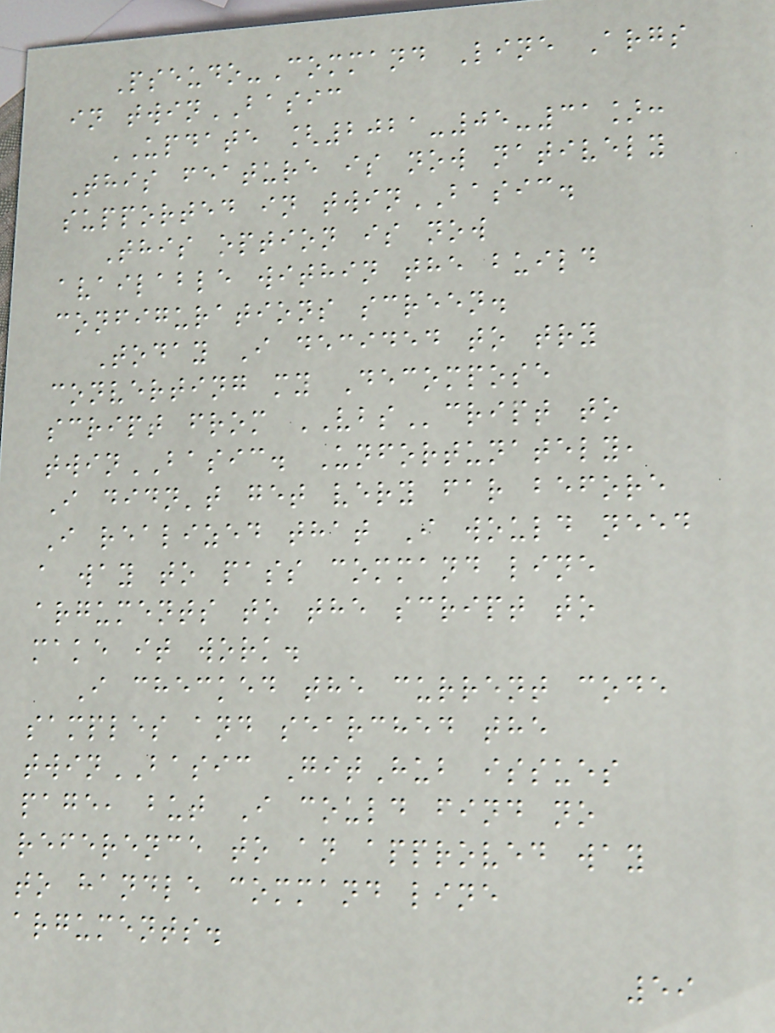Pseudo-Command Line Args
in twinBASIC
UPDATE [2021-05-31]:
This feature is now natively
supported in twinBASIC.
This option is now
available within the build
configurations screen.
Today I decided to try
converting my Decompose
script from VBScript to
twinBASIC. Unfortunately,
I didn't get very far before
I realized that I would need
a way to pass command line
arguments to the script to
make it work.
I checked the current code
samples and searched the
twinBASIC GitHub issues
page, but I could find no
reference to an approved way
to handle command line
arguments.
59
